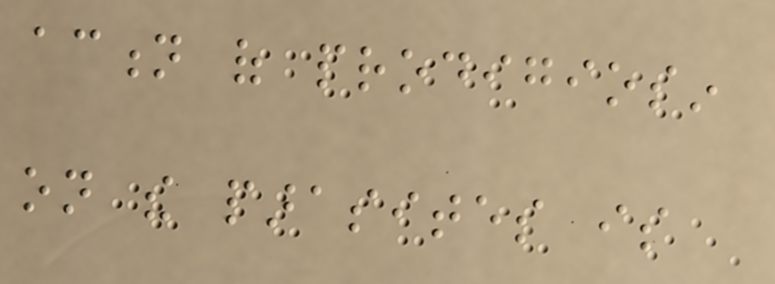action of prodigiosin
on the parasites is
